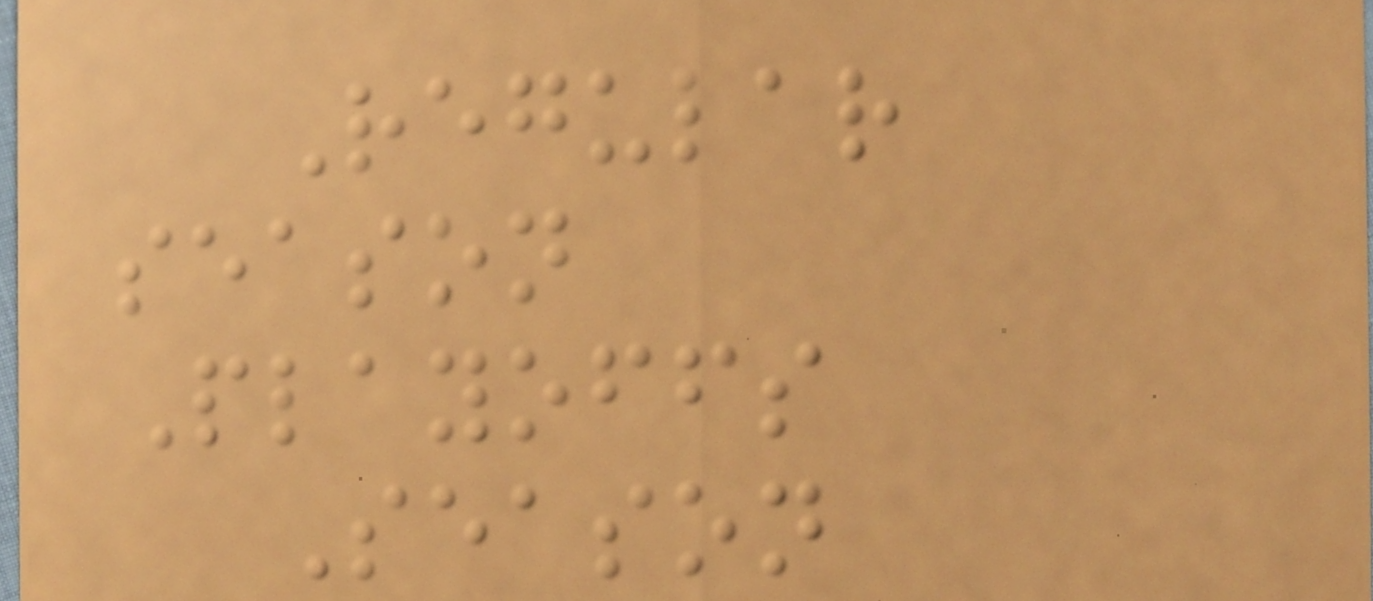Regular
season
Playoffs
Season
